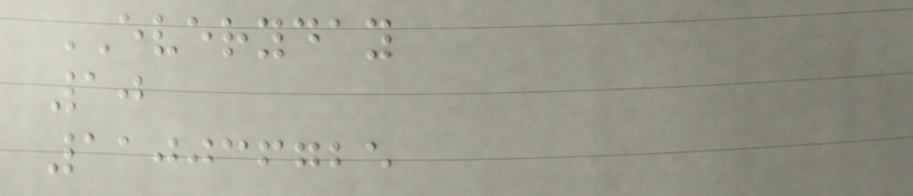EVERYDAY
10
110036725
